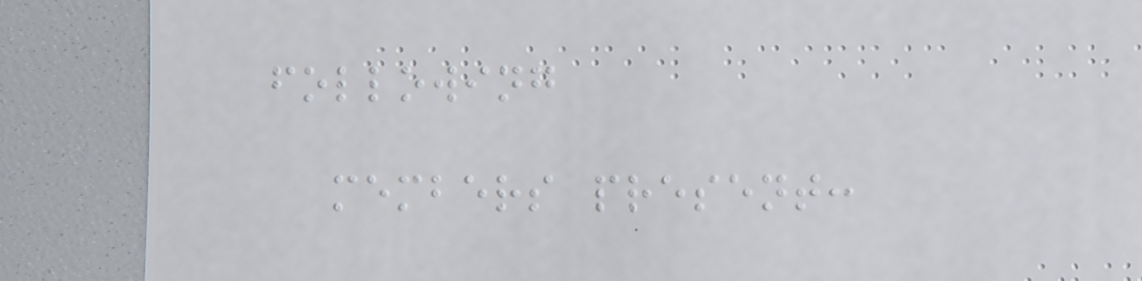following
members present:
